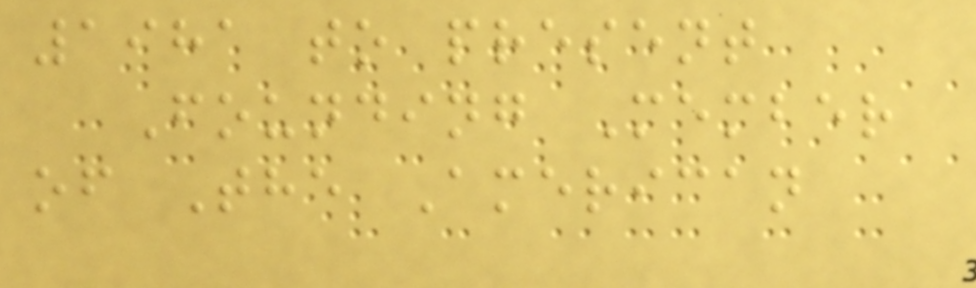1981 to present
Founding Member
of The American
